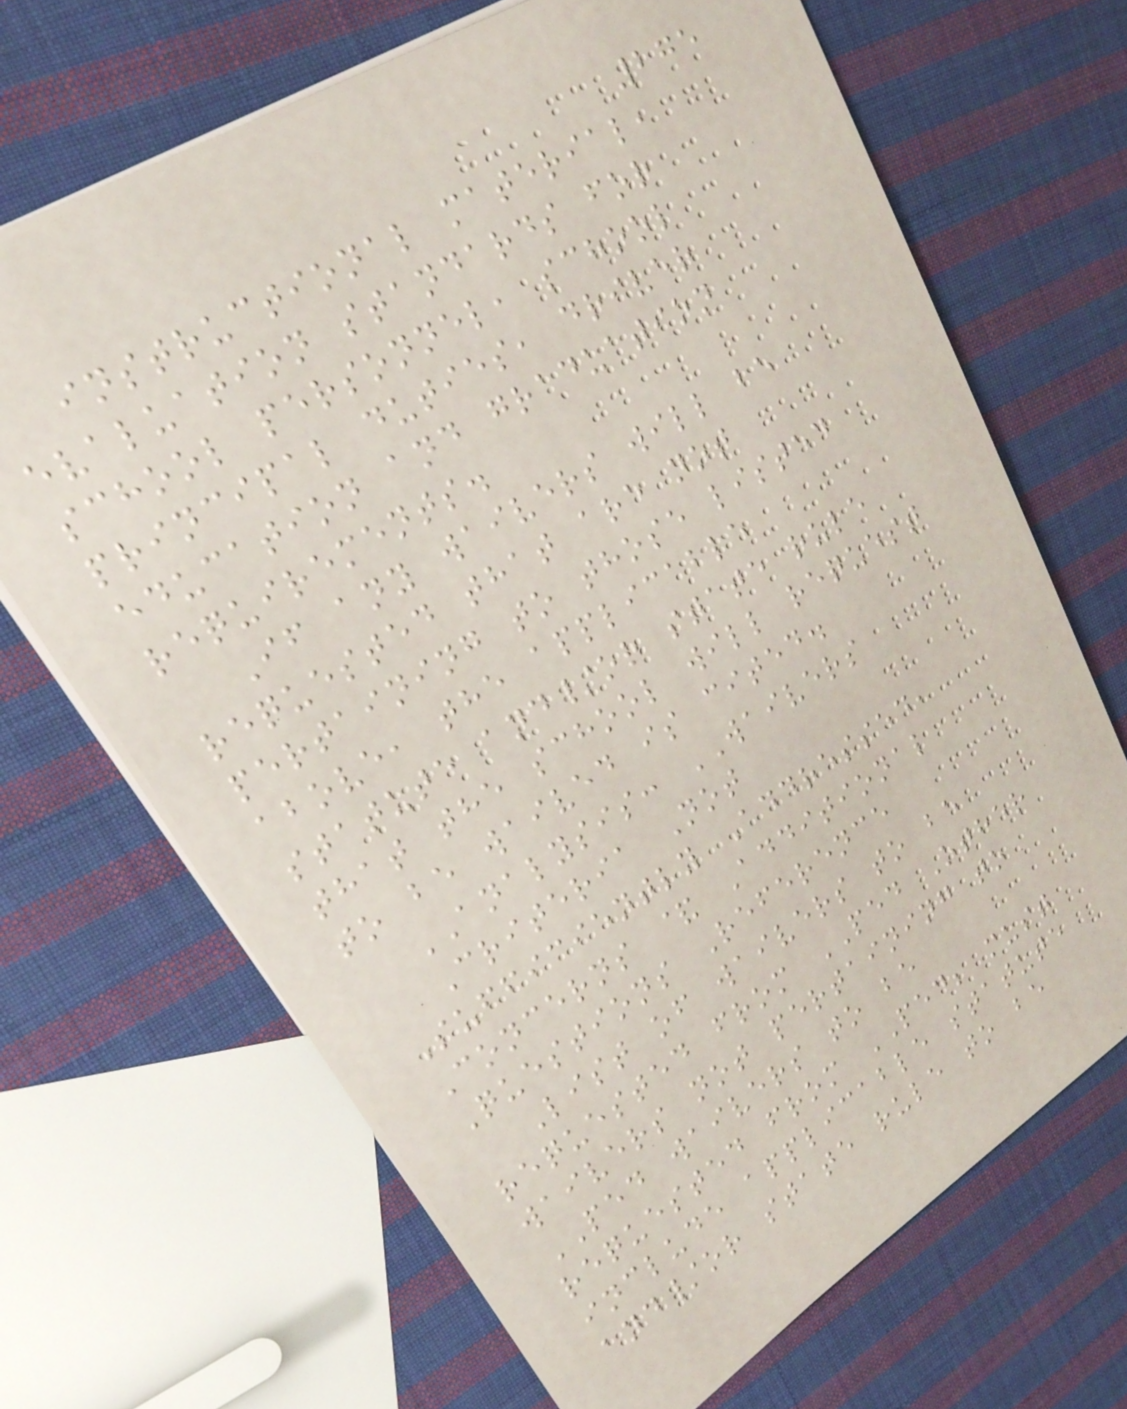275
instructional material,
evaluation standards for
school personnel, school
principal duties, driver
education and graduation
requirements.
If any waivers will be
requested that are not
pertaining to those listed
above, the applicable
statute and/or state rule
that the school will request
to be waived is cited.
ANALYSIS: WAIVERS
Criteria Not
Sufficiently Addressed,
Concerns & Additional
Questions Reference
List of waivers to be
requested from PED Other
waivers not pertaining to
PED waivers to be
requested from PED; must
include applicable statute
and/or state rule to be
